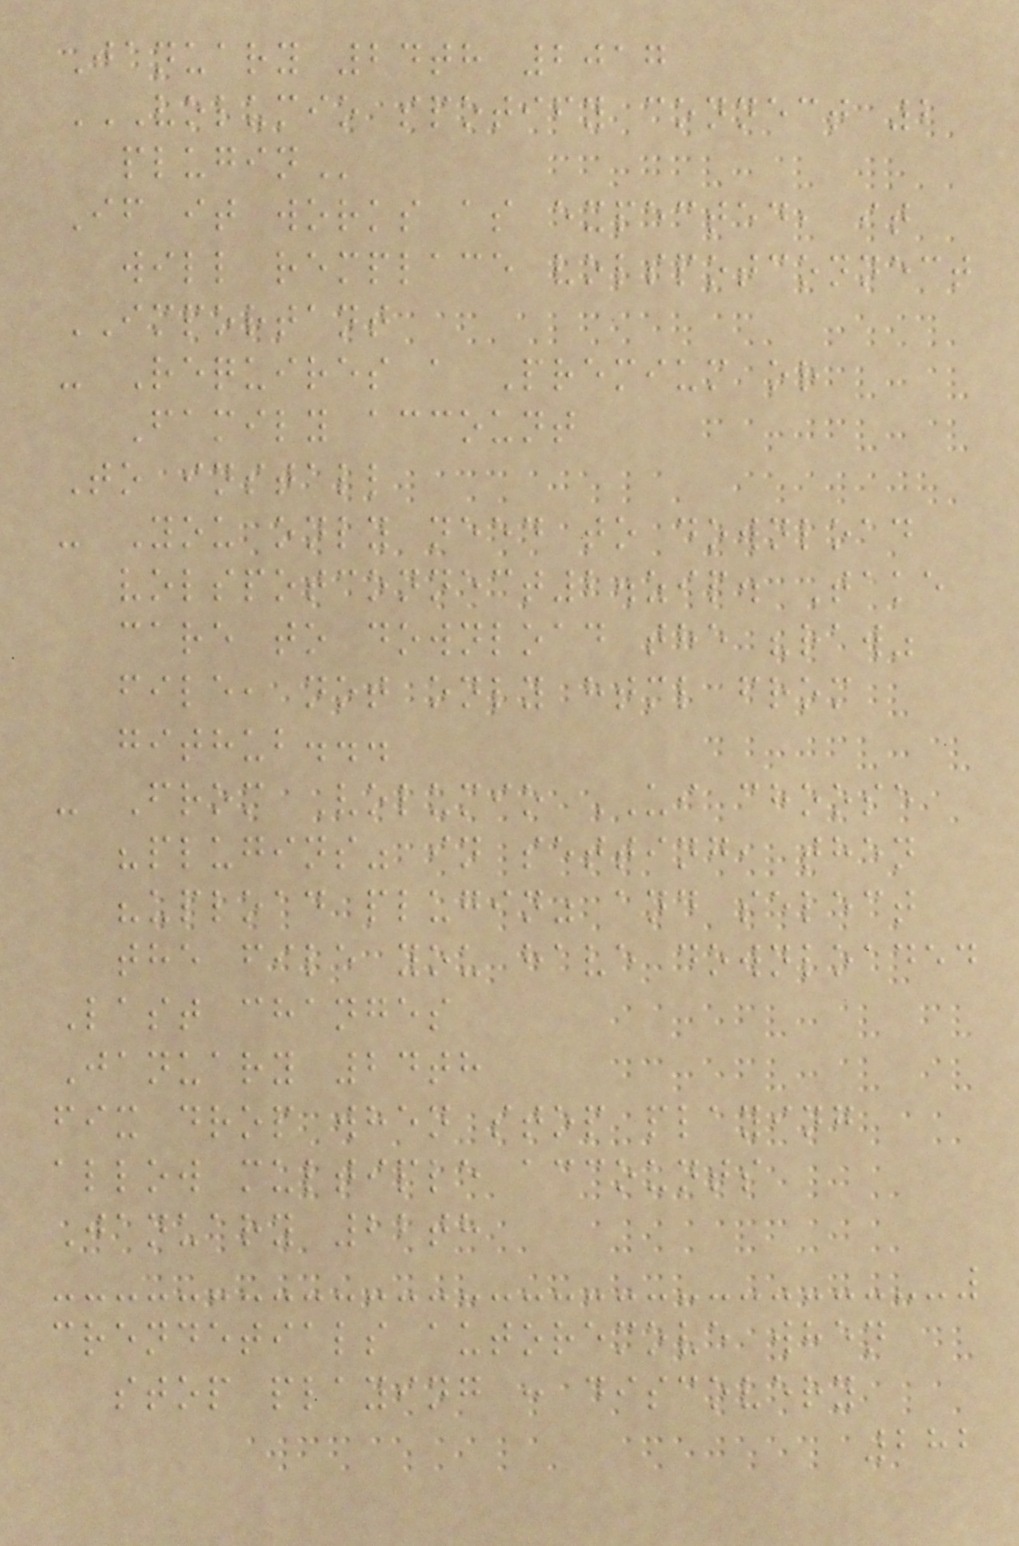January 24th 2017
VOLUMIO SPOTIFY CONNECT 2
PLUGIN
If it works as expected, it
will remplace volspotconnect
IMPORTANT
- Requires a Premium or
Family account
To install
- You only need to download
volspotconnect2.zip. Take
care to download the "raw"
file, not only html from
github...
- From Volumio UI choose
"plugins" in setting, then
"upload plugin" and select
the file you have downloaded
Last changes
January 24th
fix drop when stop playing
allow multiple accounts
January 22th
crendetials autoremove when
stop playing : discovery
282
